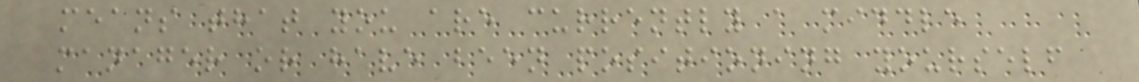means that you are currently a middle
manager or have been positioning yourself
